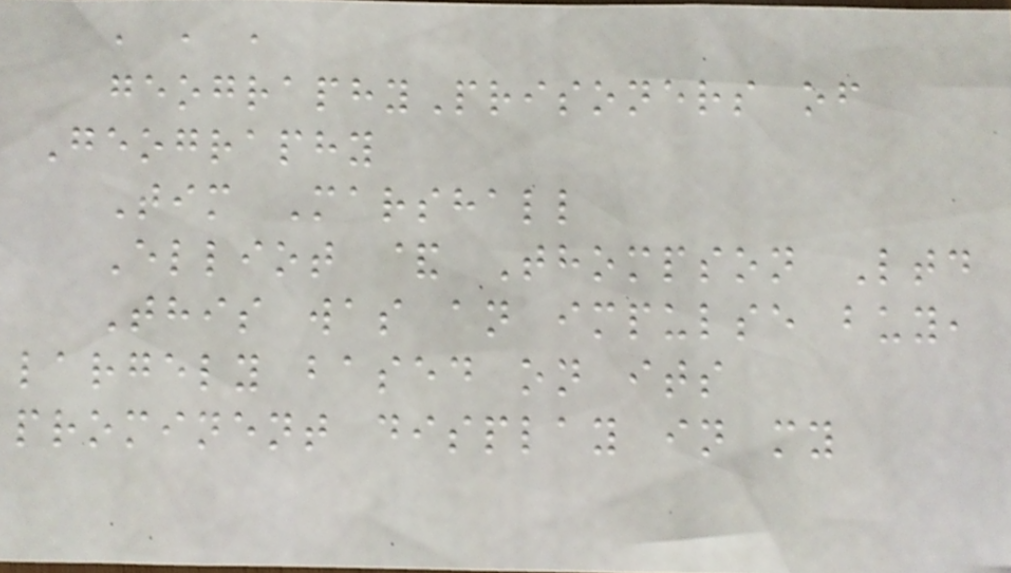, , ,
geographyPrisoners of
Geography
Tim Marshall
Elliot & Thompson Ltd
This was an impulse buy,
largely based on its
prominent display in my
